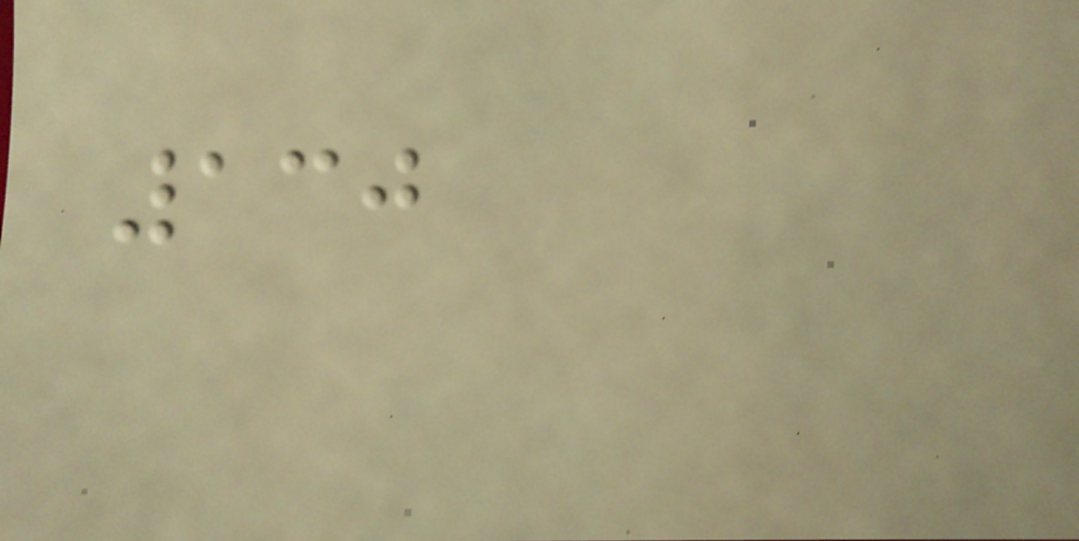130
